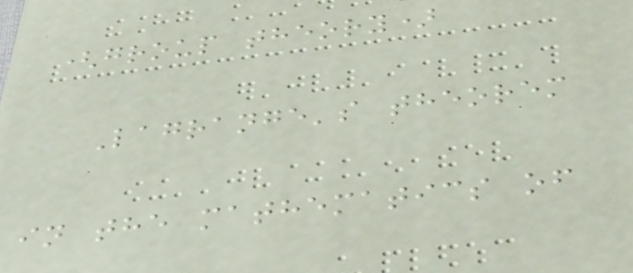(group theory)
Lagrange's theorem
in the mathematics of
